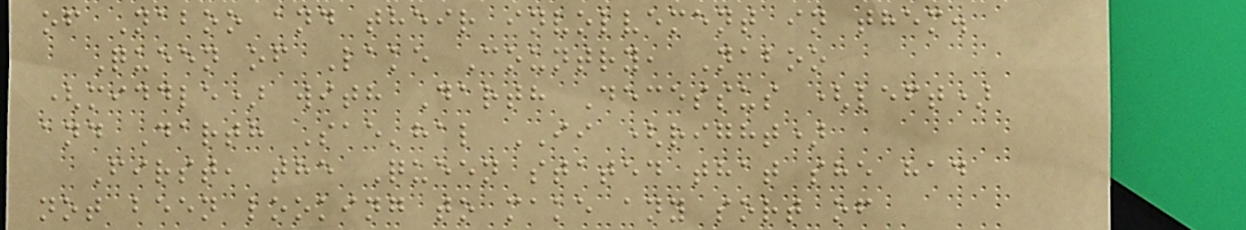of Naboo and their involvement in them.
Queen of Lake Country, Naboo
(middle) with Darth Decessus (left)
and Darth Sae'hal II (right)
First, the Queen stated that she had
not been looking to make any sort of
